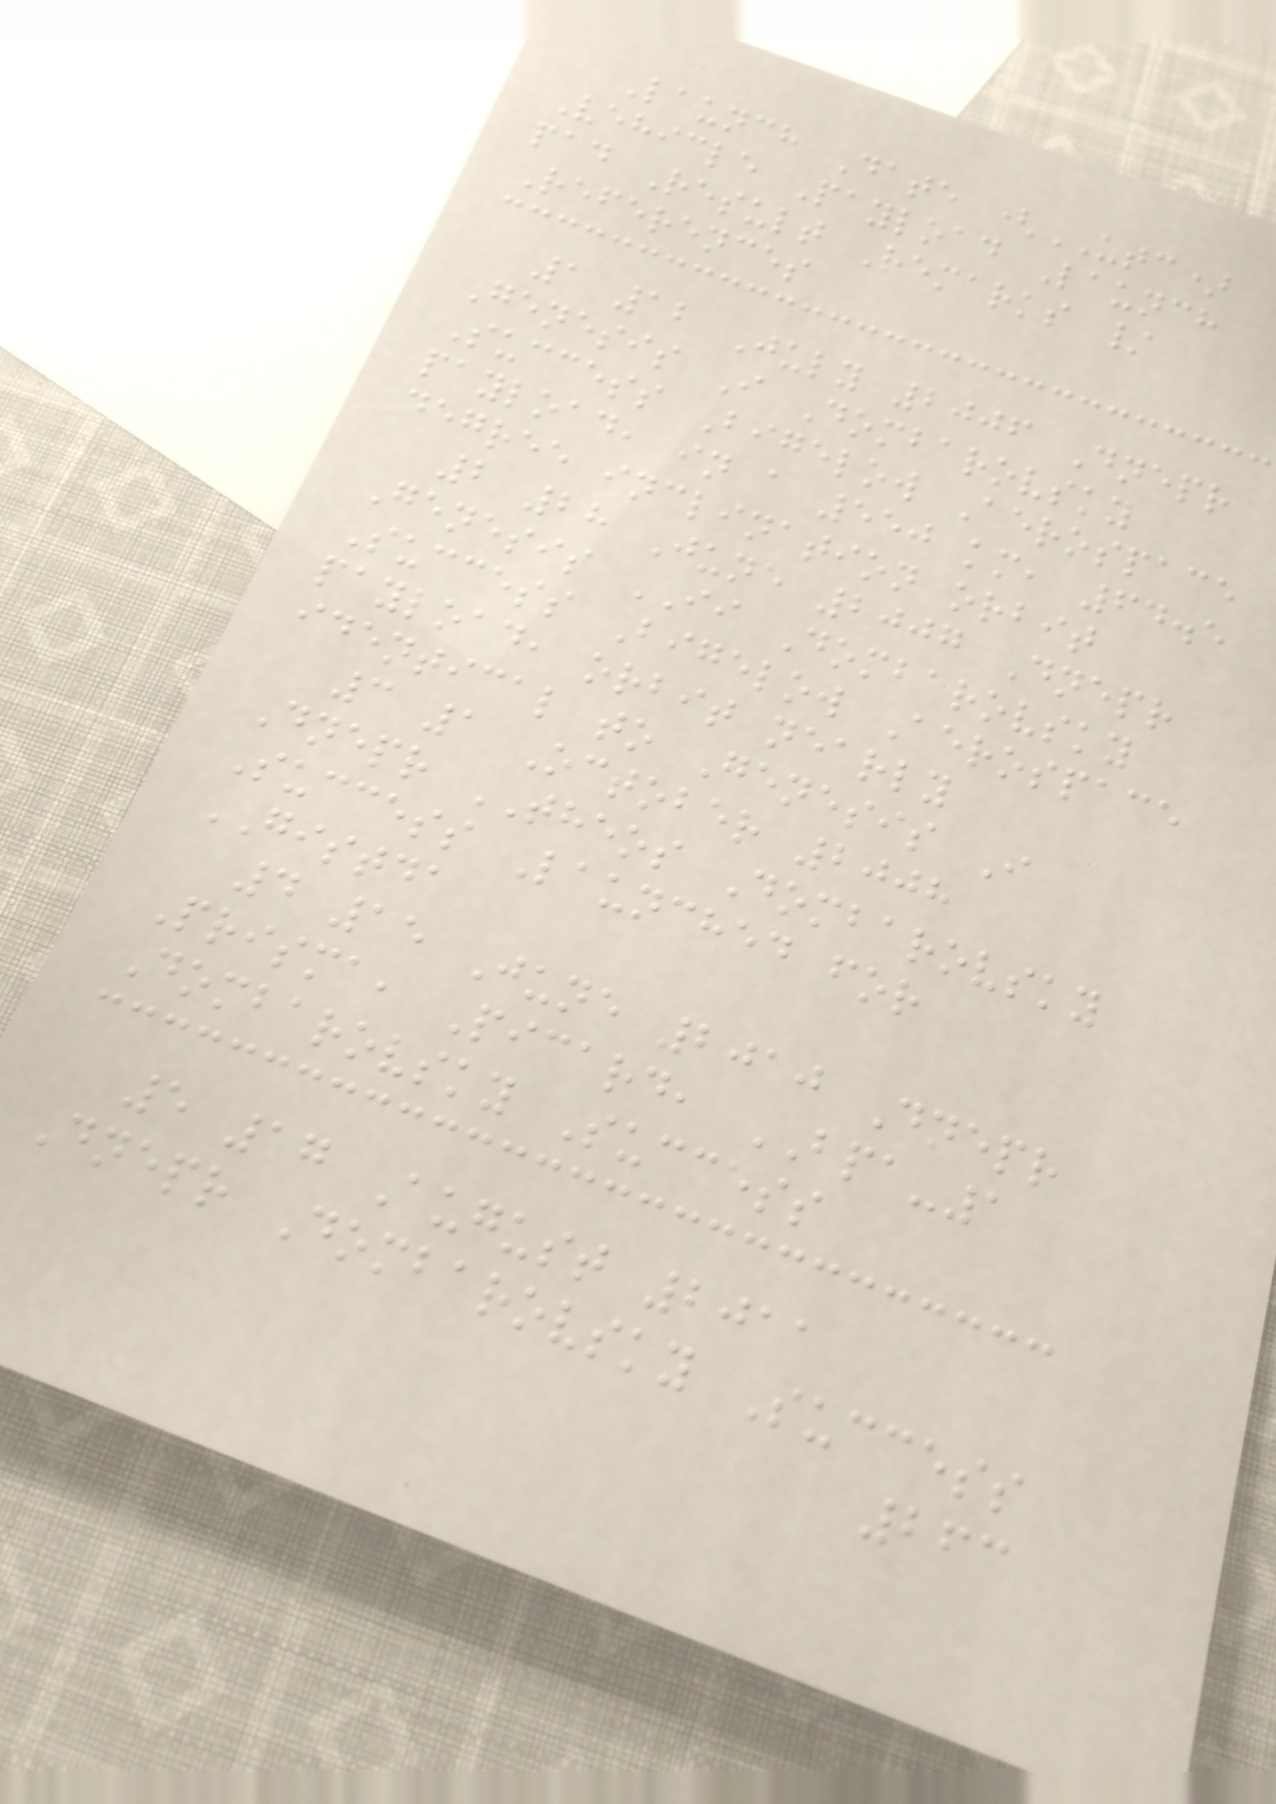Launch Date (UTC)
Vehicle Payload Launch
pad Result Remarks /
References
1 12 July 2006 Dnepr
Genesis I Dombarovsky
Success Bigelow Aerospace
payload, in a 550 km, 64.5
degree inclination orbit
2 28 June 2007 Dnepr
Genesis II Dombarovsky
Success Bigelow Aerospace
payload, orbit nearly
identical to Genesis I
3 1 October 2008
Dnepr THEOS Dombarovsky
Success Launched for
GISTDA
4 15 June 2010 Dnepr
Prisma, Picard, BPA-1
Dombarovsky Success
5 17 August 2011
Dnepr Dombarovsky Success
263
